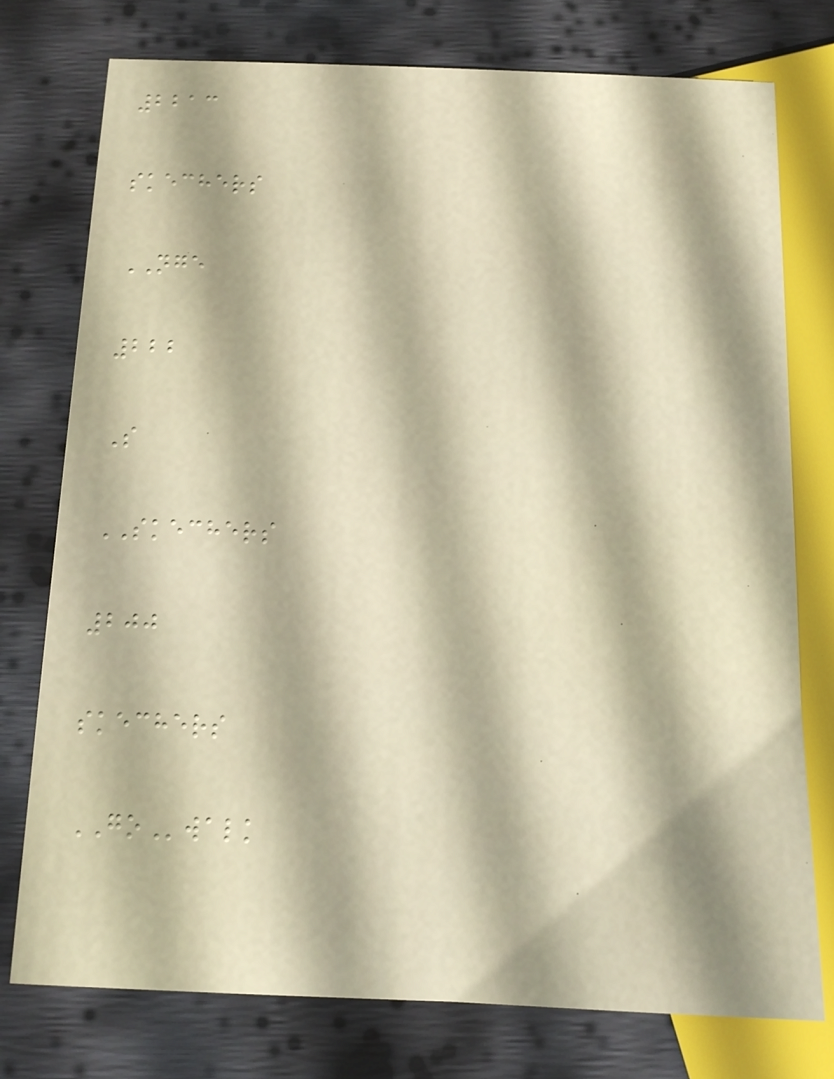2213
skechers
NGE
222
S
SKECHERS
200
skechers
GOwalk
